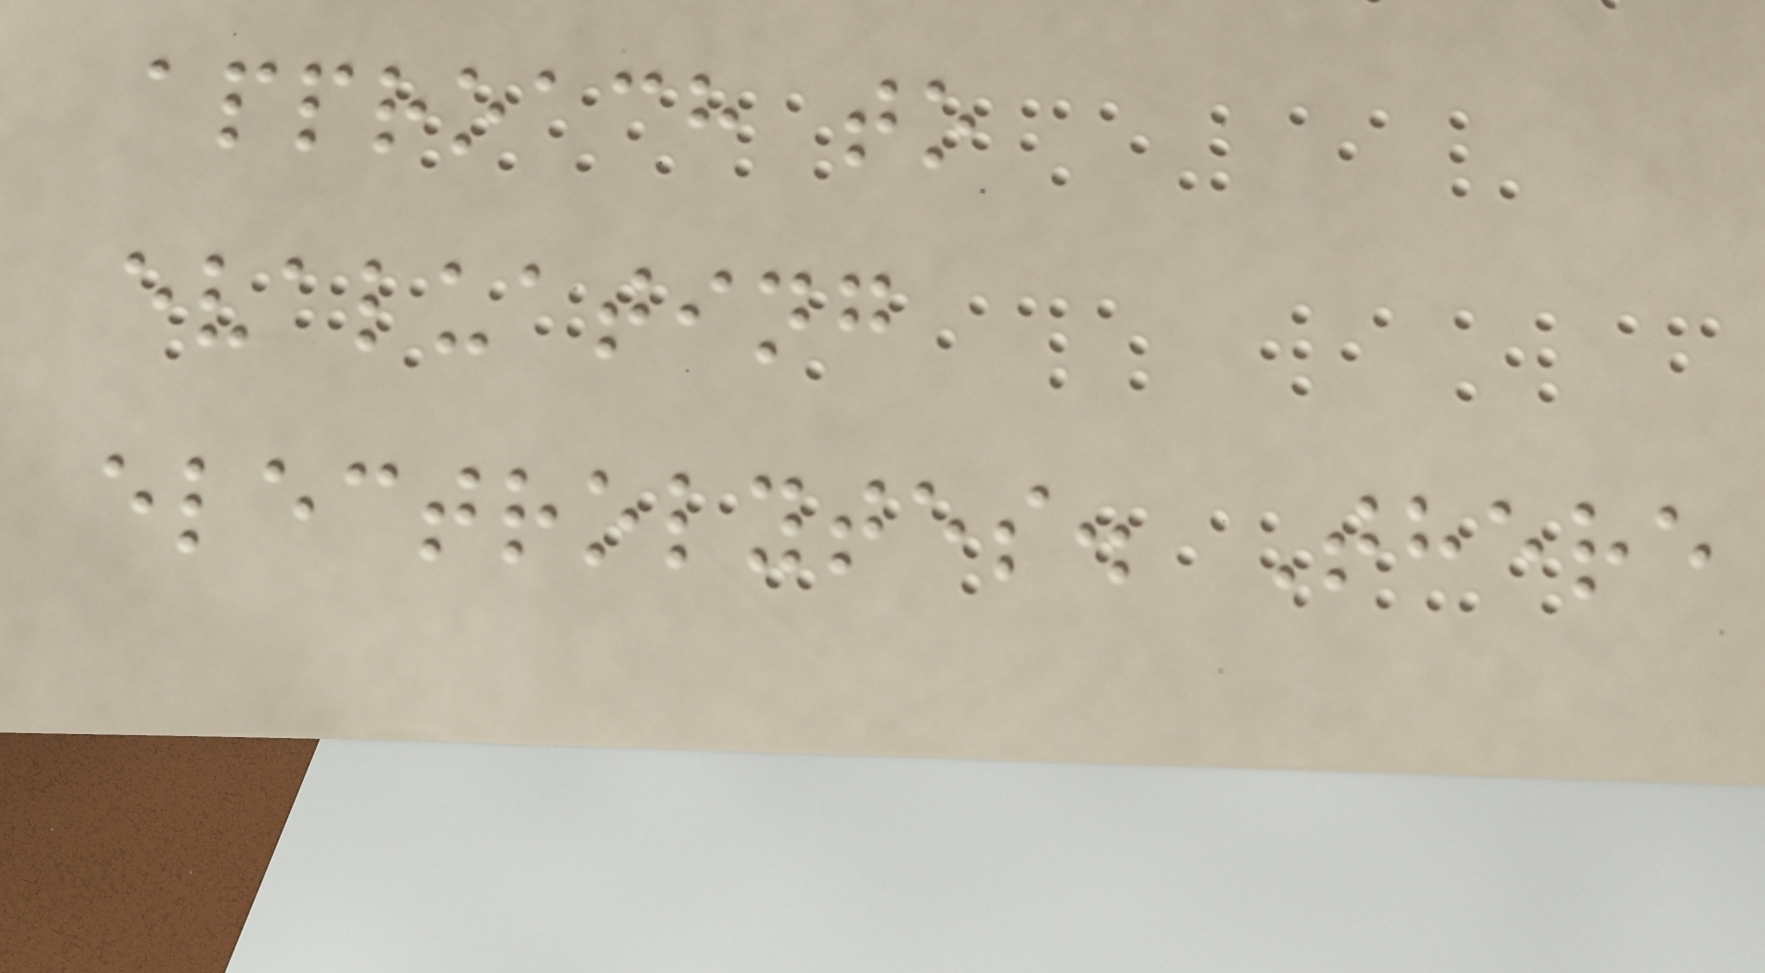approach to
evaluating
electrolytes. There
